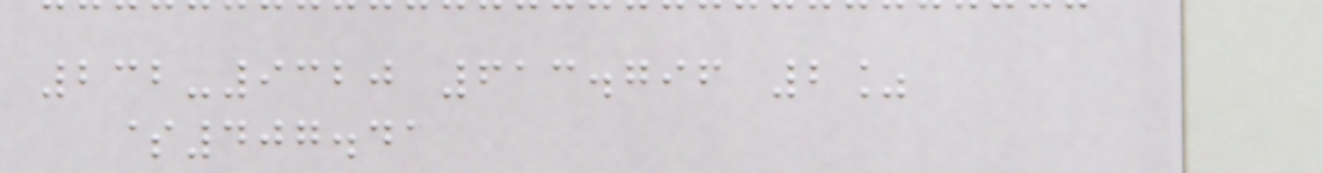232-9320 613.796 2%
$407.41
